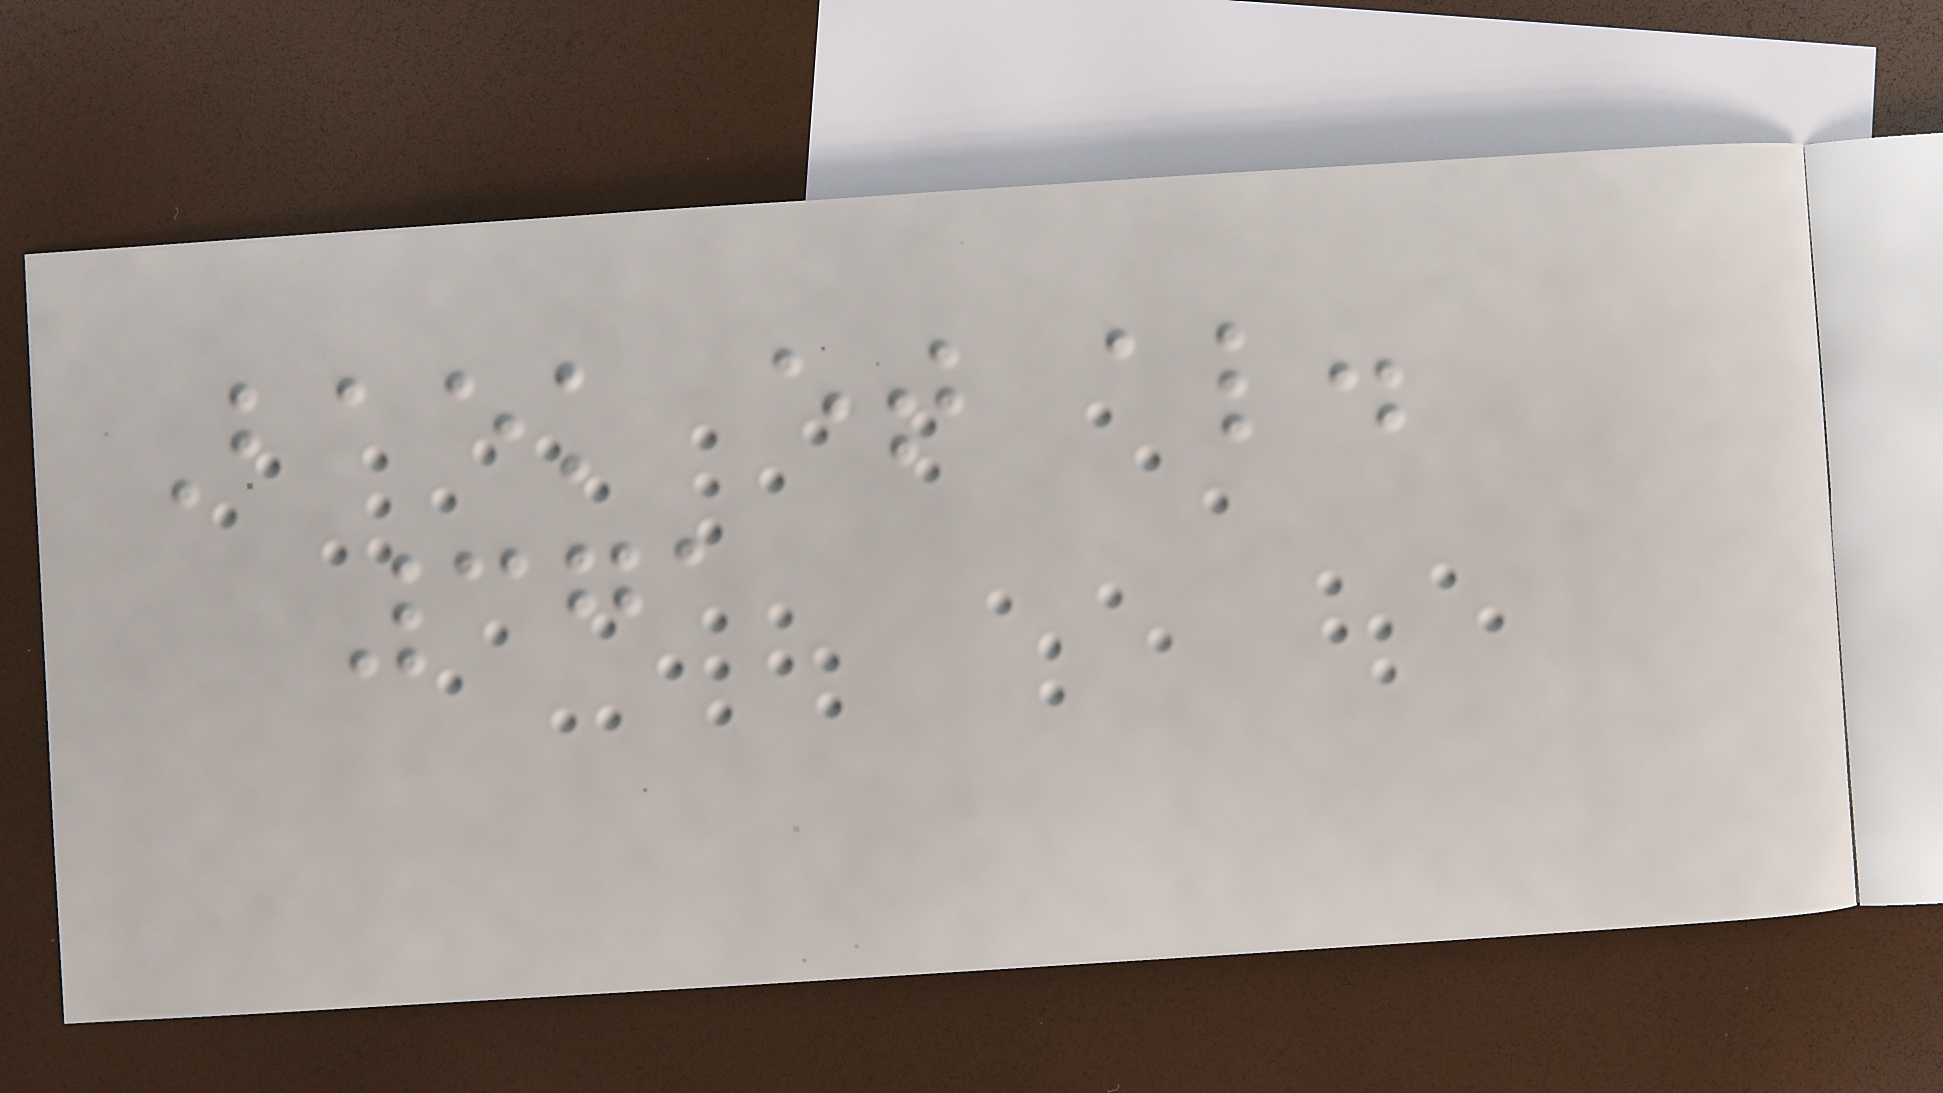Baek et al.
371
